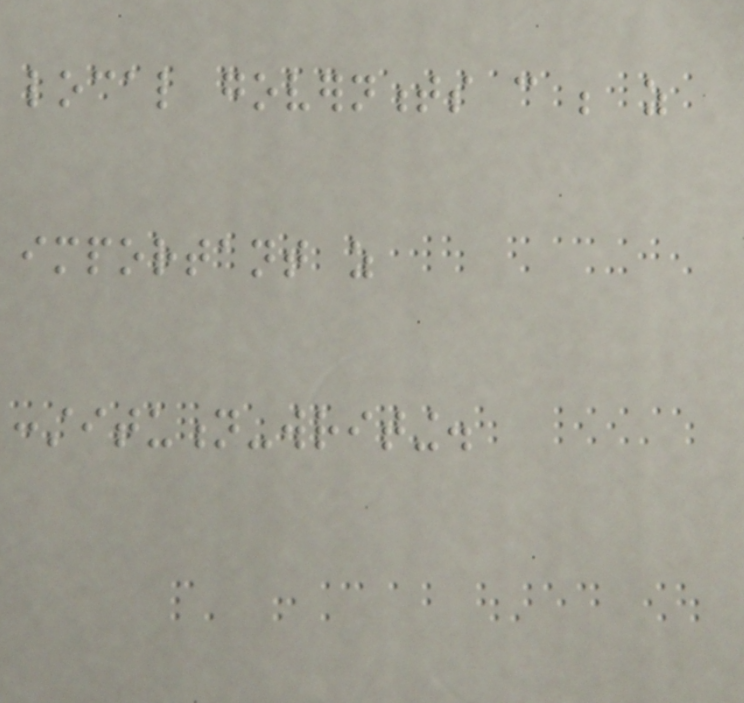local governments can be as
important as
constitution-writing.
